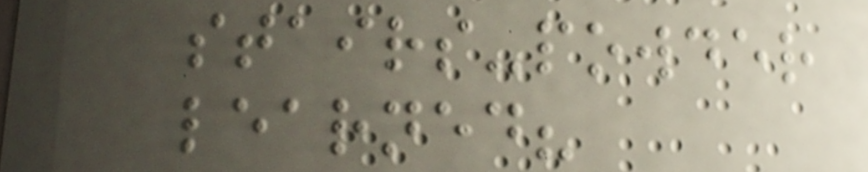stairs-powder
learned?
